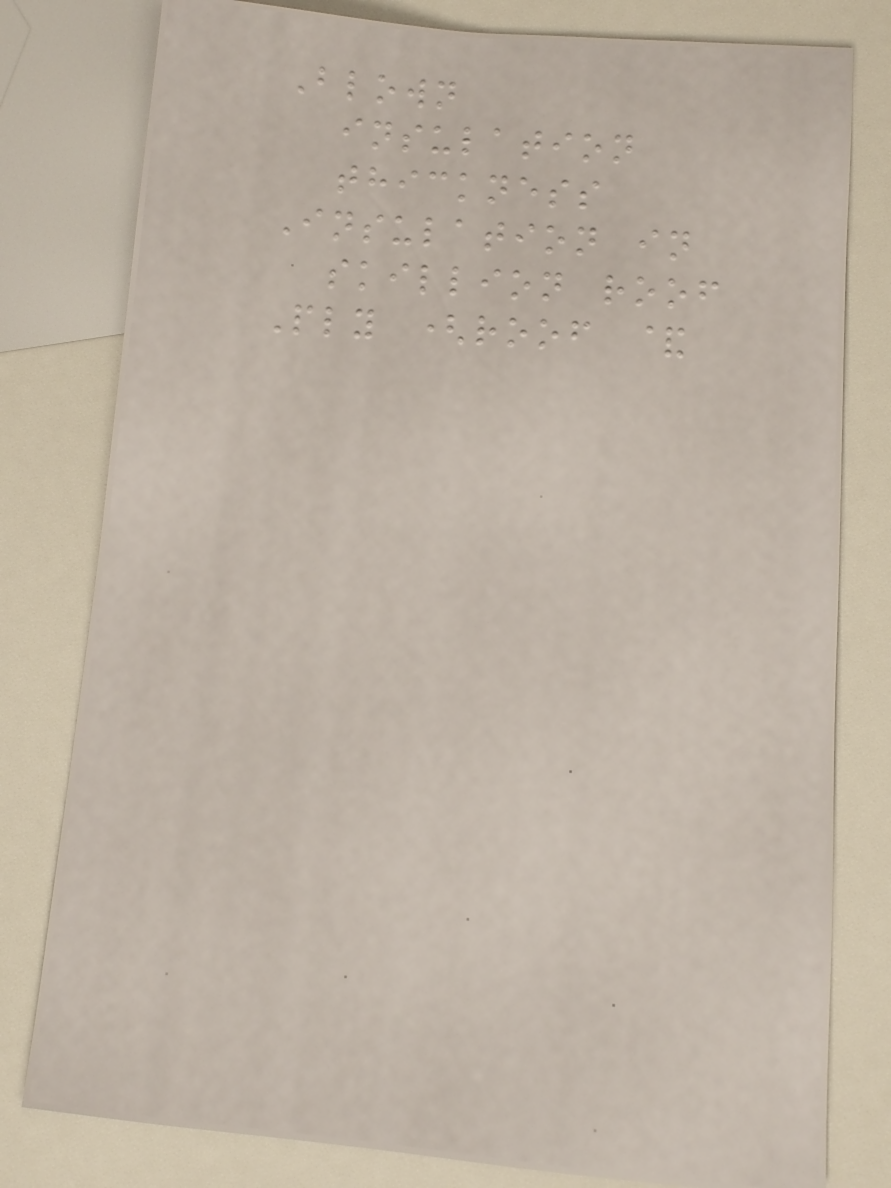Blown
insulation
thickness
Insulation in
skillion roof
Ply (roof &
